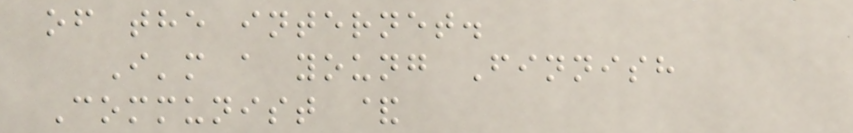of the internet.
I'm a young Finnish
Communist &
